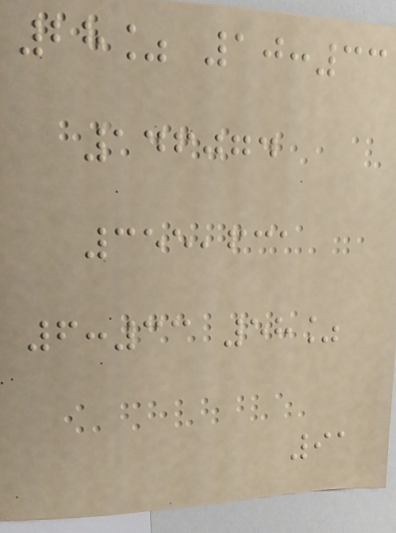28% 10:33
146074
355,631
6:33 58%
91
